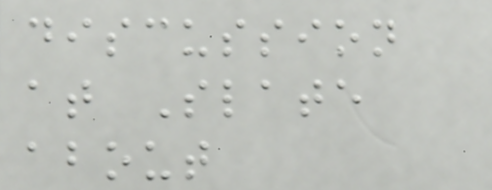discussion
at Slate
about
